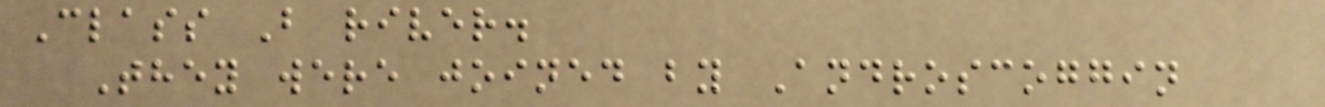Class B river.
They were joined by Androscoggin
